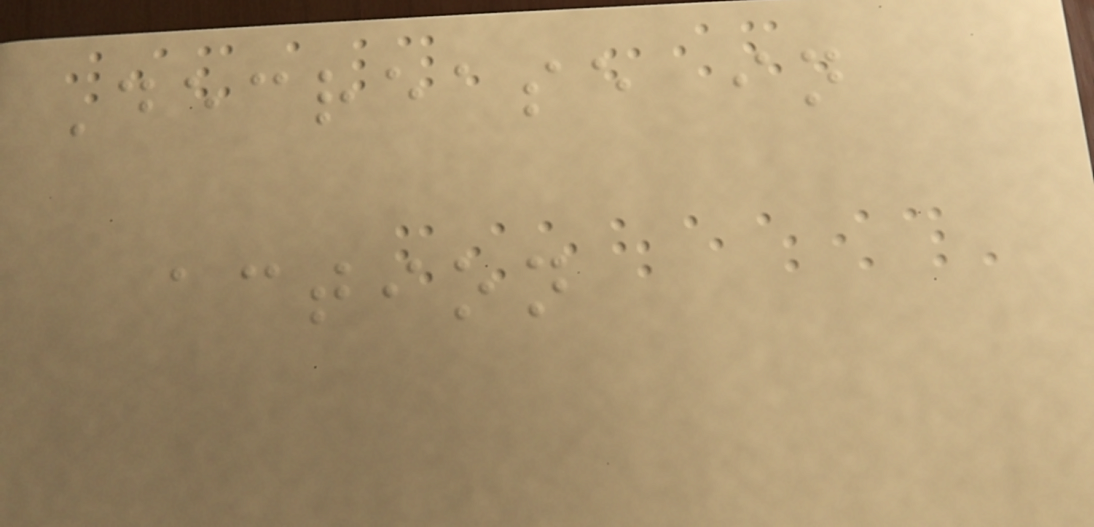Decrease in
action
